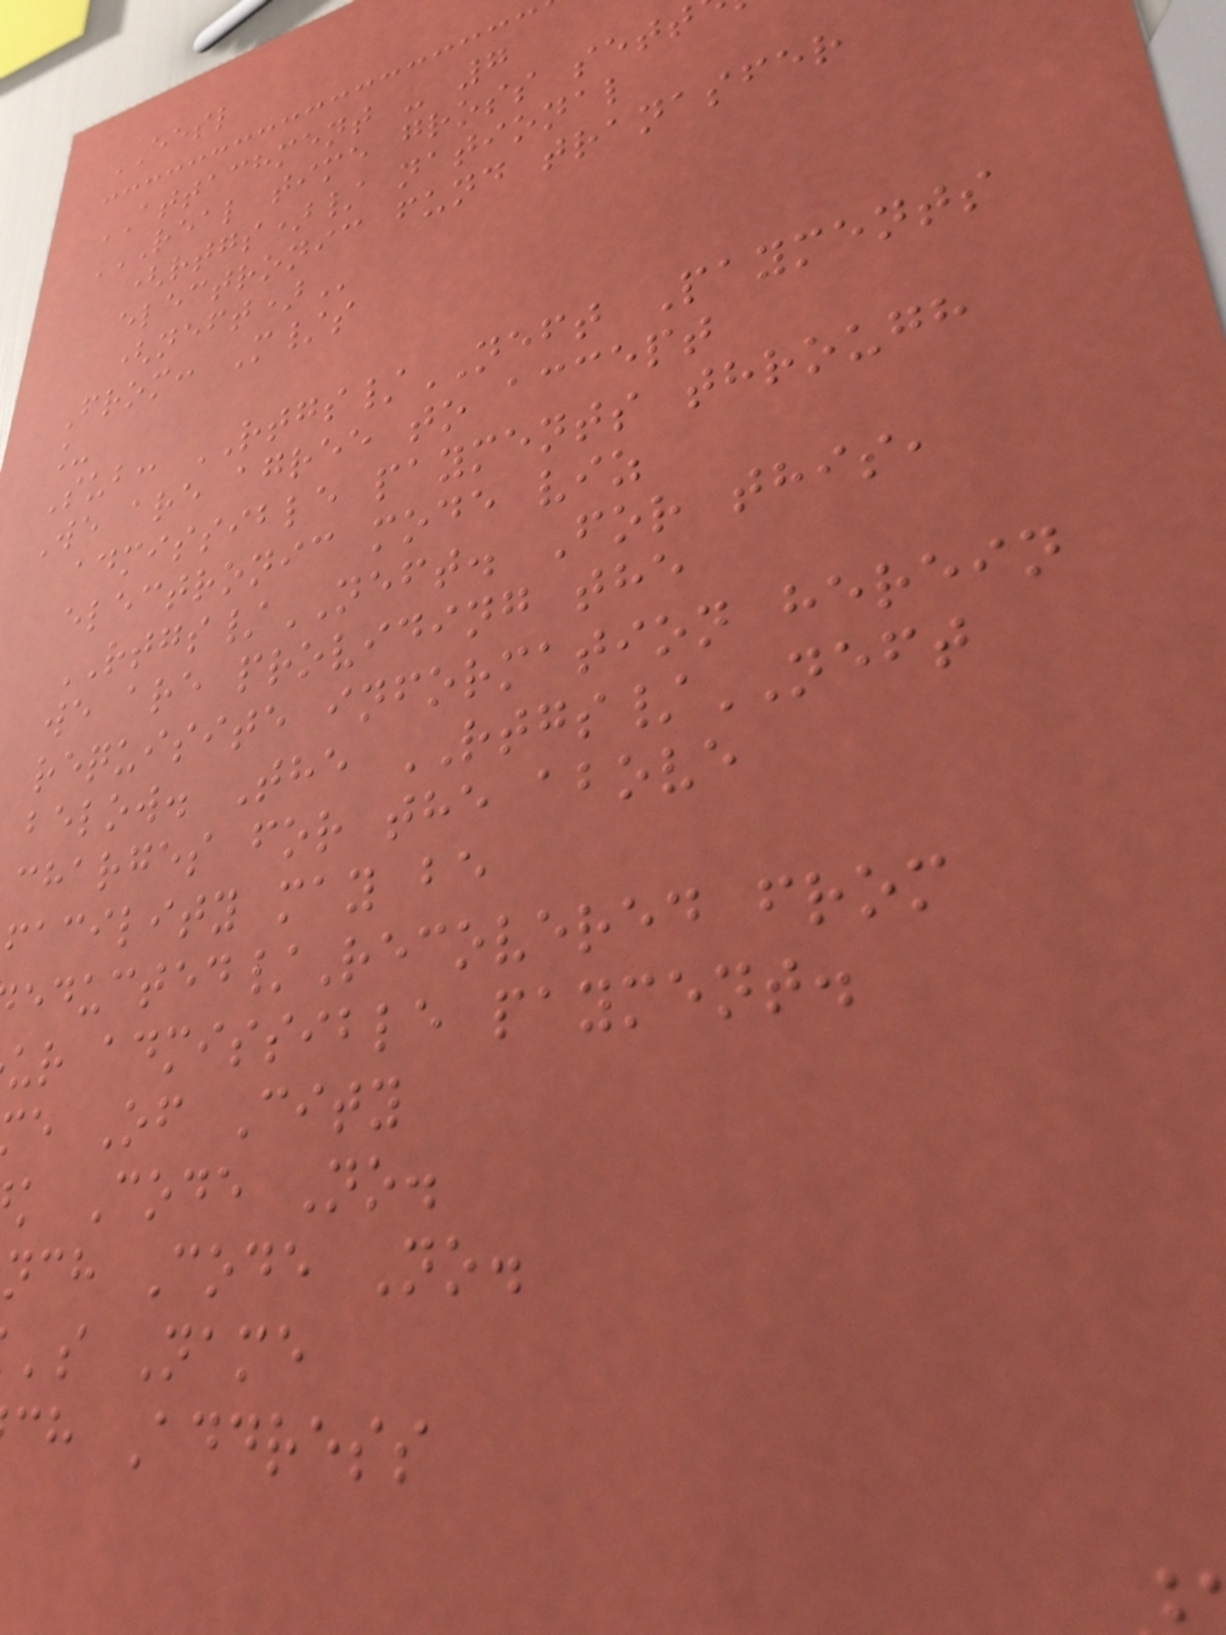EESL
ATTACHMENT - 7
(rtgs)/ national
electronic fund tranasfer
From: M/s
_
Sub: RTGS/NEFT Payments
We are agree to accept
admissible payments through
electronic mode viz
RTGS/NEFT. For this,
we are providing the
requisite information herein
below. The RTGS/NEFT
charges for the above
facility may be
educted/Recovered from
ur admissible payment.
e Of City
k Code No.
nch Code No.
's Name
ch Address
